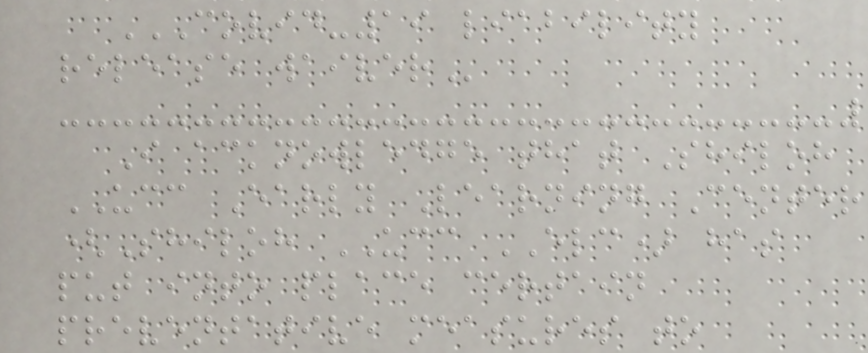COVID-19 LIABILITY
RELEASE WAIVER
I acknowledge that Shiloh
UCC Early Learning Center
(Shiloh UCC ELC) has
put into place certain
preventative measures to
